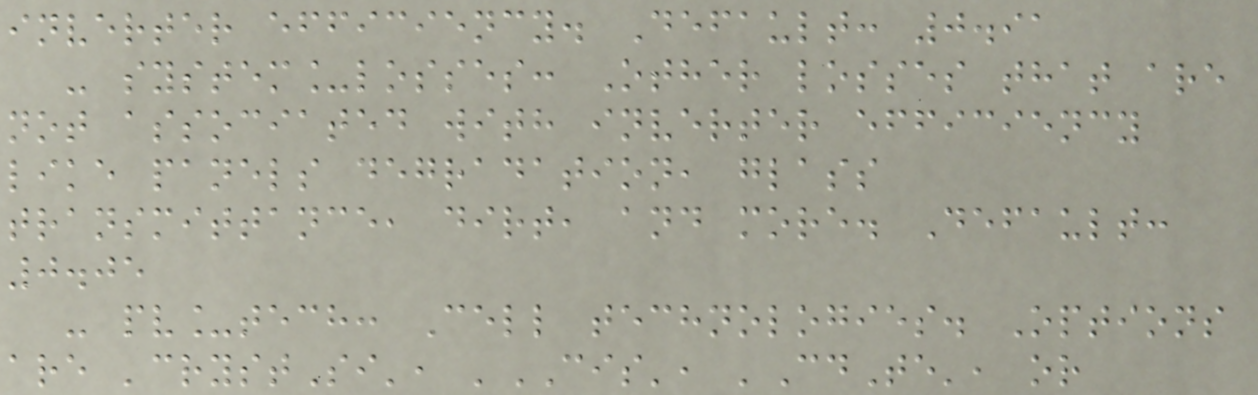inverter efficiency. Default: 0.91
- system_losses: Other losses that are
not associated with inverter efficiency
like panels degradation, glass
transmittance, dirt, and more. Default:
0.05
- pv_tech: Cell technologies. Options
are 'crystSi', 'CIS', 'CdTe', or
